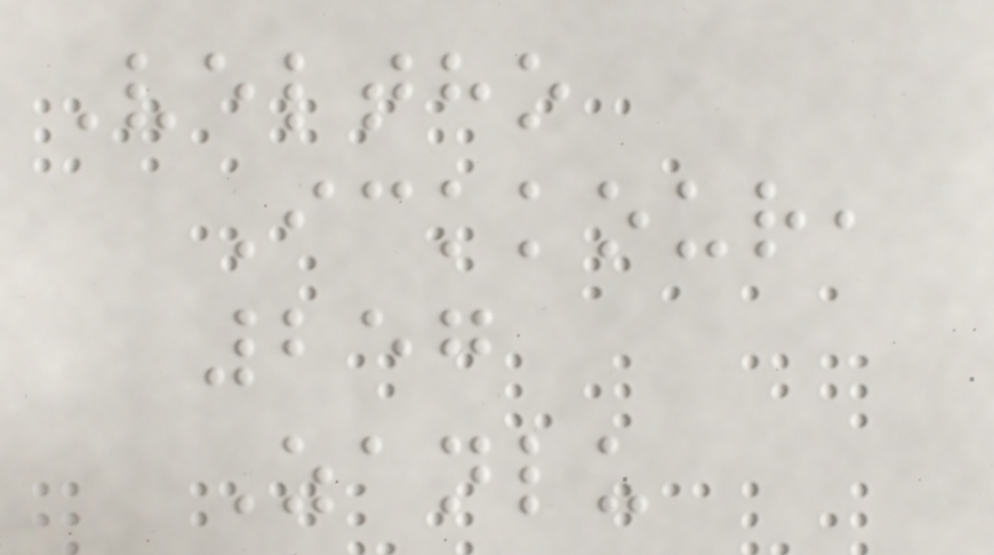Veltho
Ickkour,
257
Zanlu
